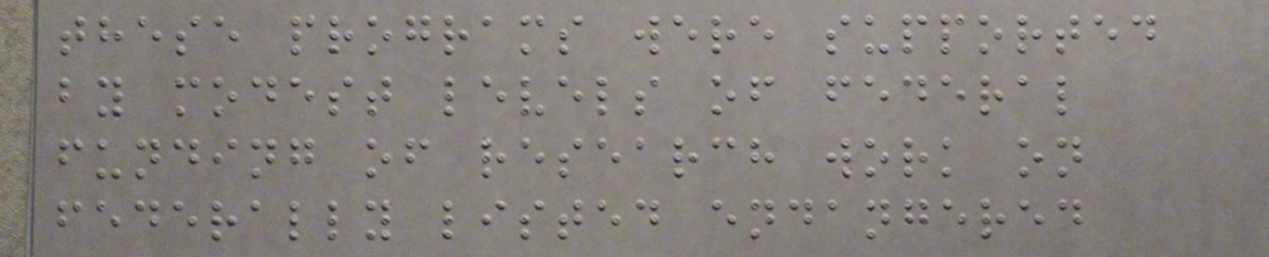these programs were supported
by modest levels of federal
funding of research work on
federally listed endangered
